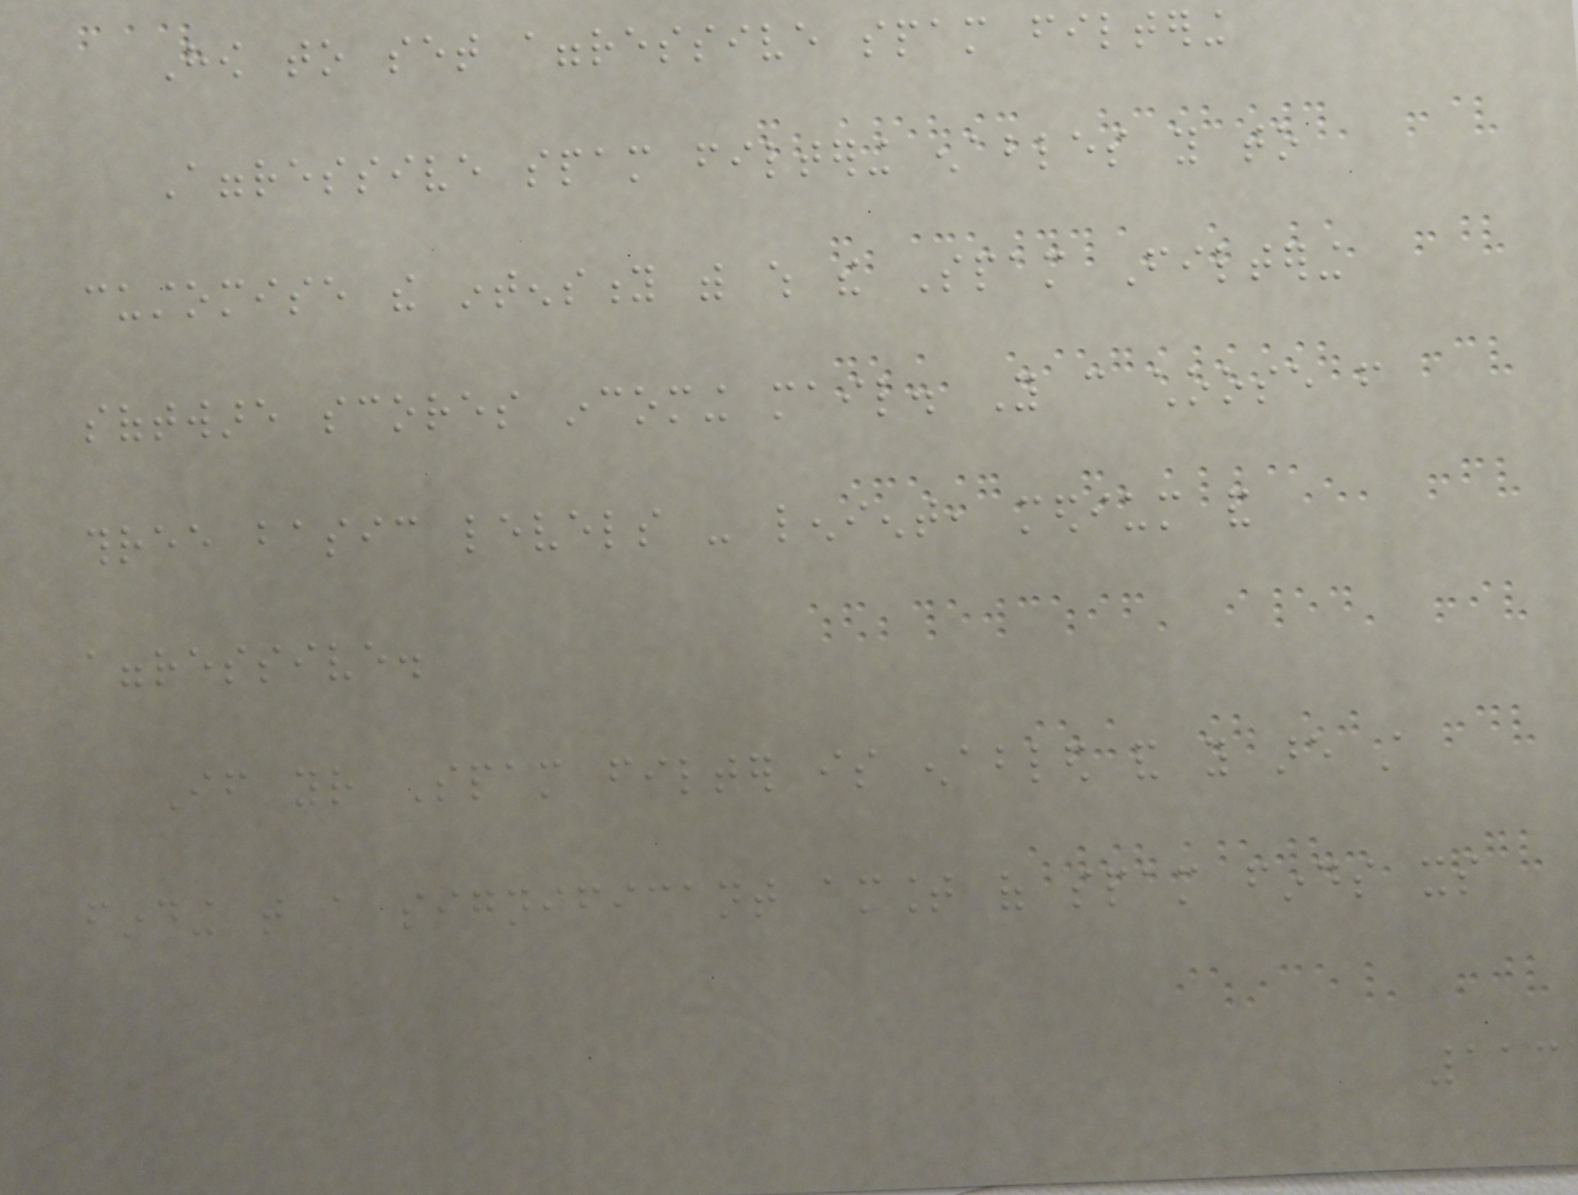How to set aggressive spam filtering
Aggressive spam filtering enables you to
customise the intensity with which the Spam Filtering
software scores incoming mail. You can choose from
three basic levels - lenient, medium and
aggressive.
If your Spam filter is enabled and you are still
finding that a significant amount of spam finds its
113
